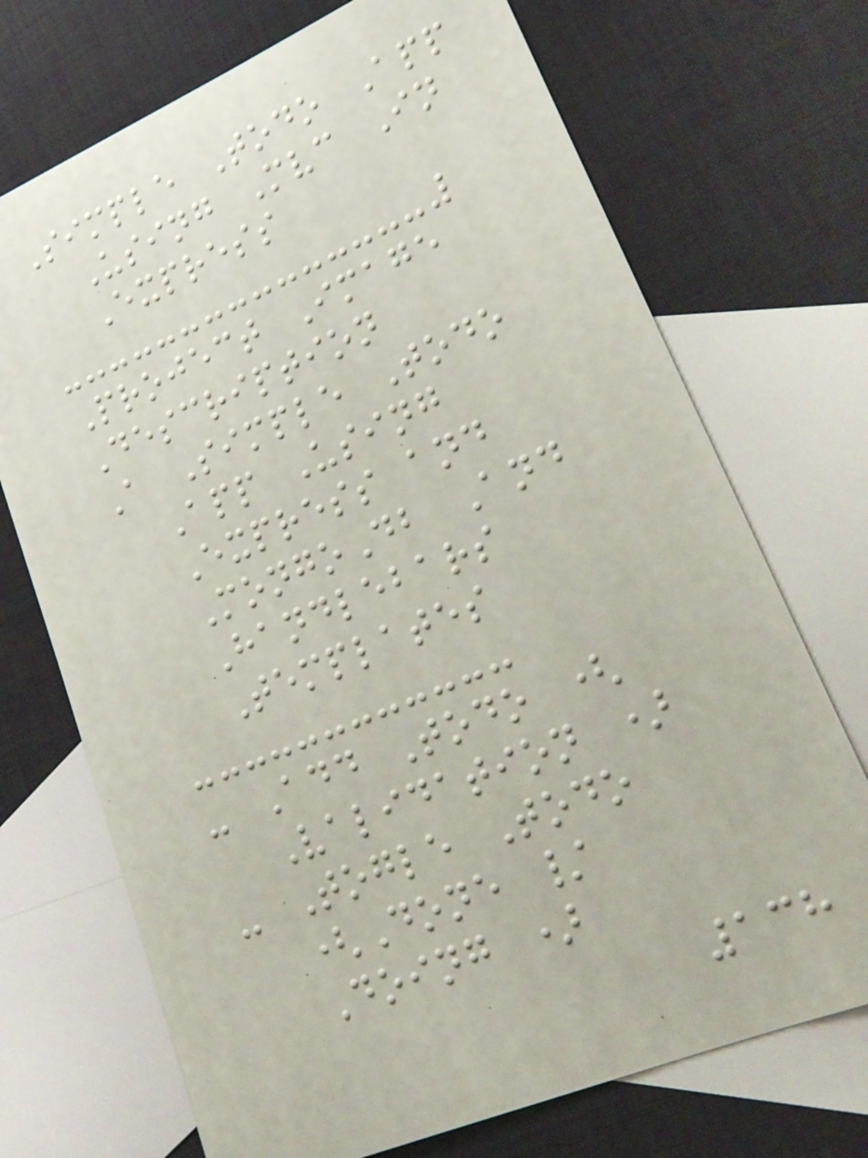Simple Todo App
Using Mvc In
Express
Project Image
Description
A Simple Todo
App Using
Express and
MongoDb And
Handlebars
Templates
- Add Todo (
Validation )
- Togle Todo
(Done /
Doing )
138
